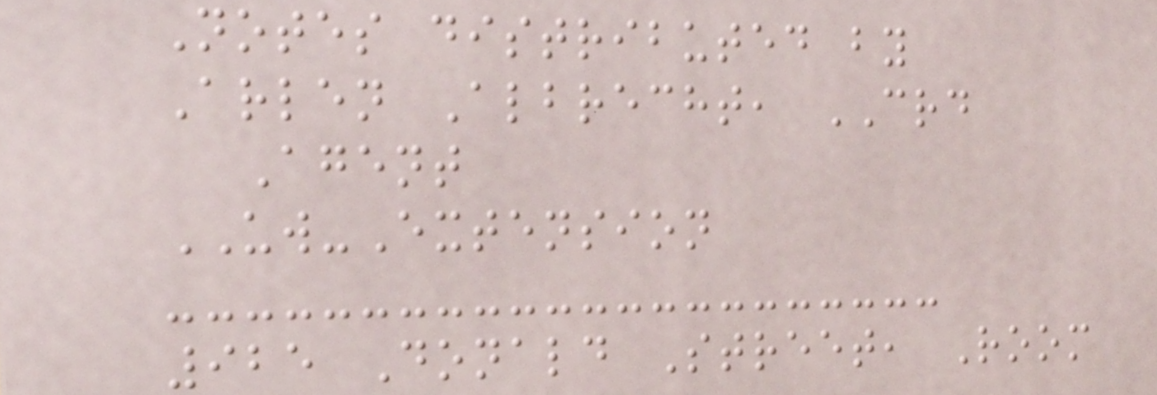Notes distributed by
Arlen Albrecht, CRD
Agent
UW-Extension
925 Donald Street, Room
